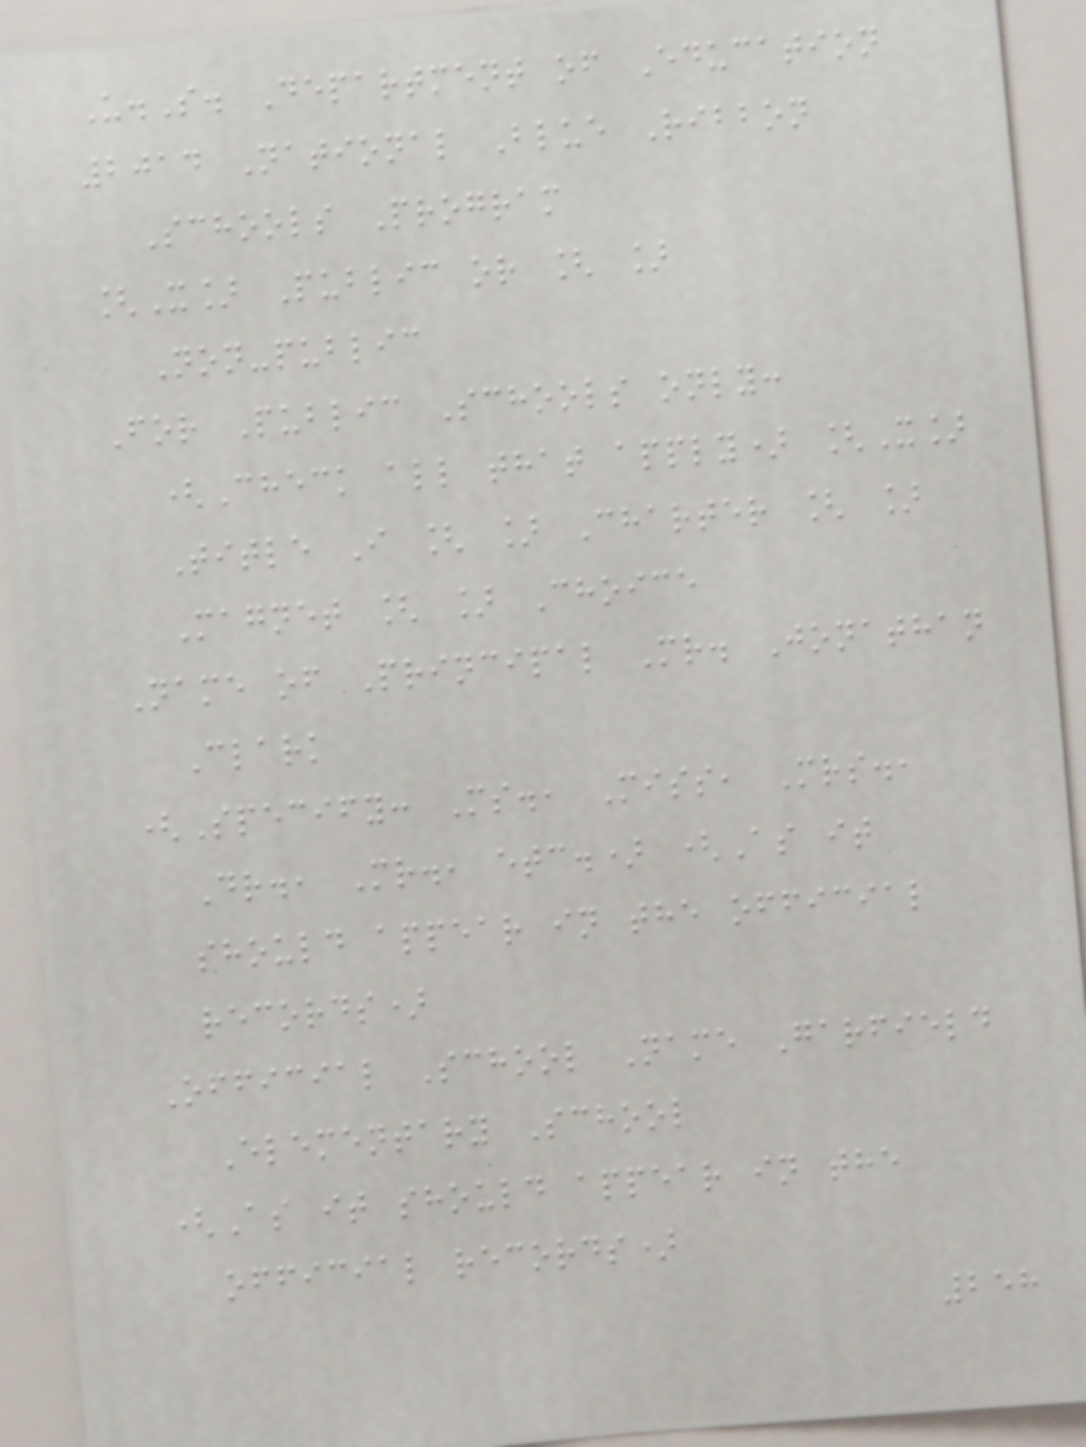U.S. Department of Education
2014 National Blue Ribbon
Schools Program
[X] Public or [ ]
Non-public
For Public Schools only:
(Check all that apply) [X]
Title I [ ] Charter [ ]
Magnet [ ] Choice
Name of Principal Mr. Jonathan
Clark
(Specify: Ms., Miss, Mrs.,
Dr., Mr., etc.) (As it
should appear in the official
records)
Official School Name Garfield
Elementary School
(As it should appear in the
official records)
258
